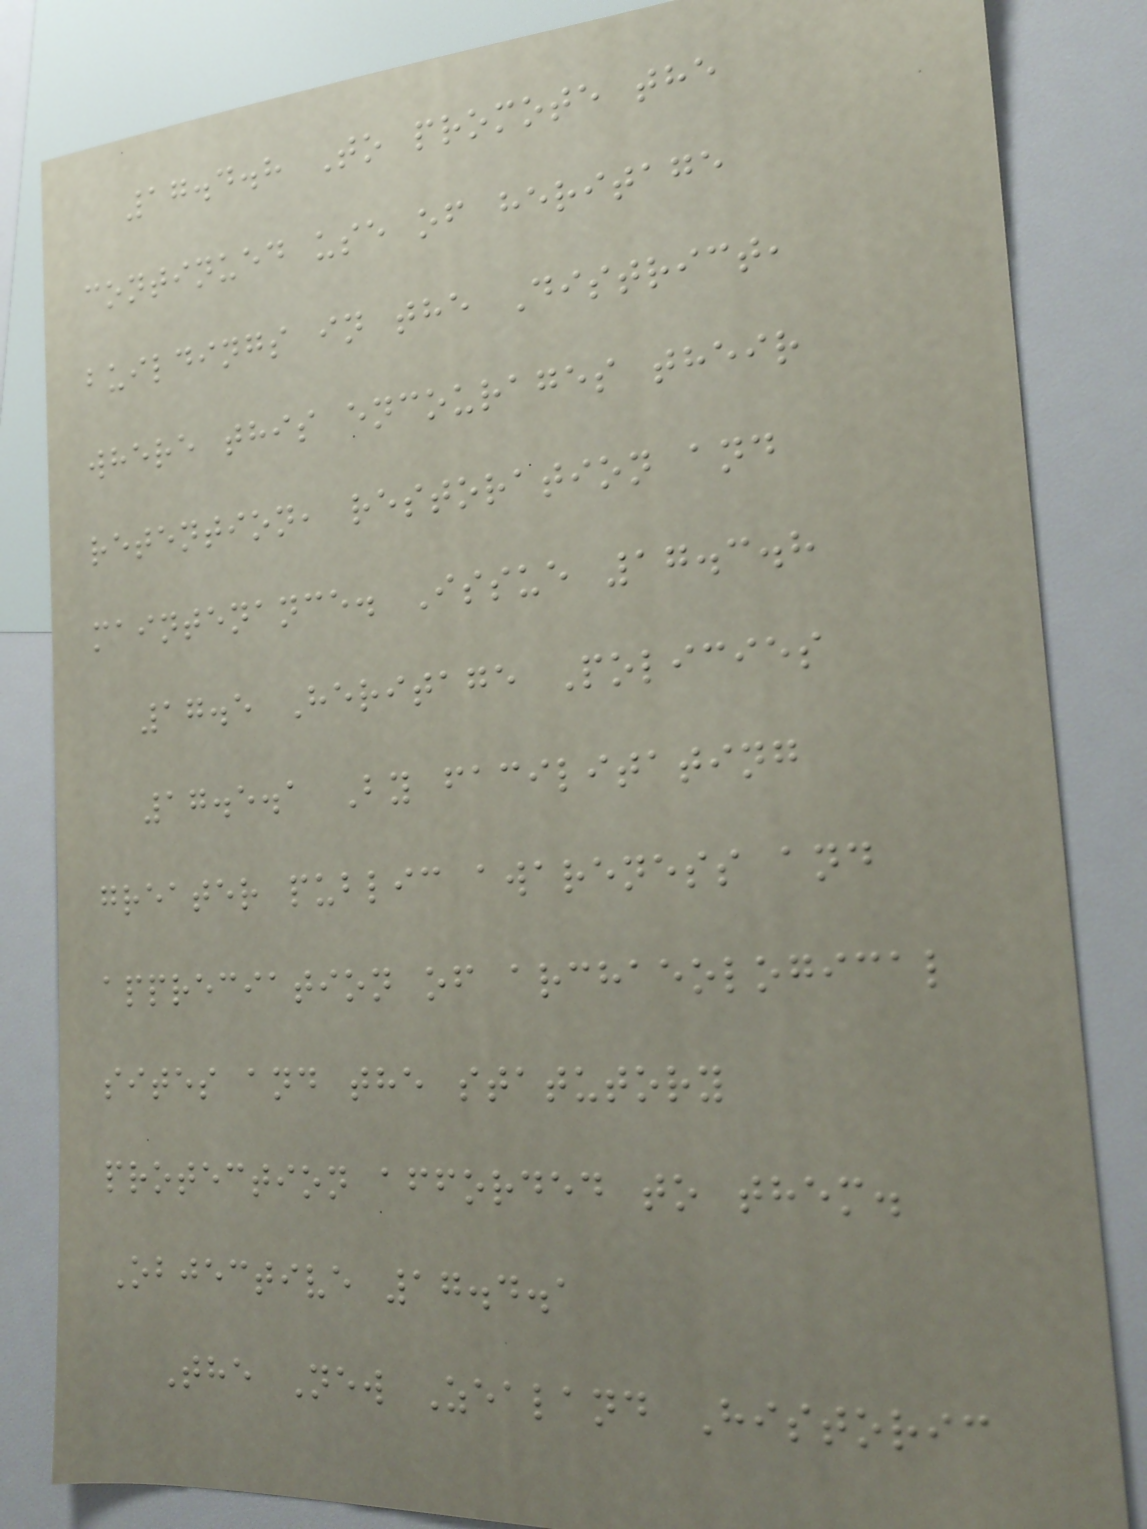17.4.8 To promote the
continued use of heritage
buildings in the District,
where this encourages their
retention, restoration and
maintenance. Issue 17.3.8
17.5 Heritage Policies
17.5.1 By facilitating
greater public awareness and
appreciation of archaeological
sites and the statutory
protection afforded to them.
Objective 17.4.1
The New Zealand Historic
